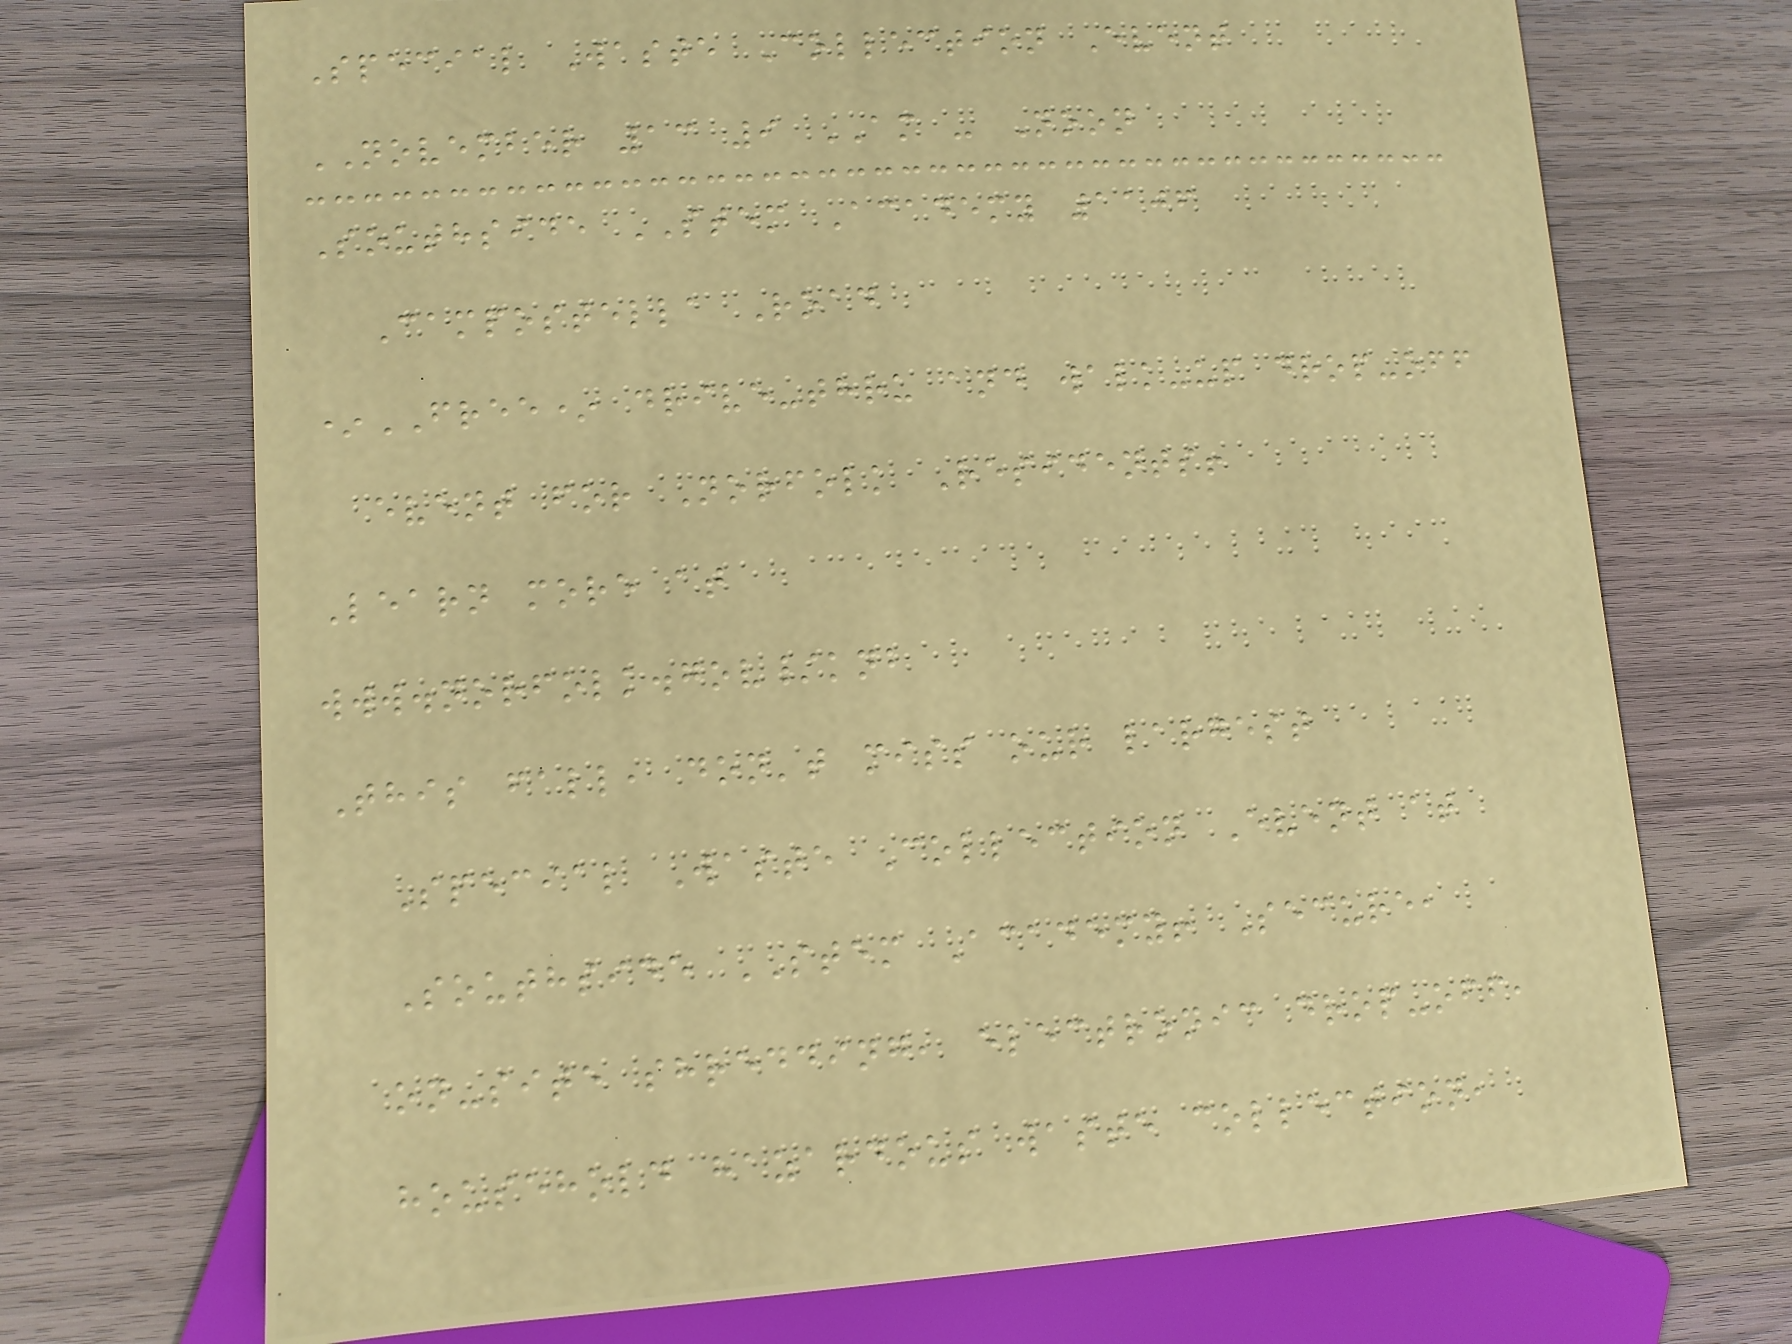Special Waste Collection Event
NOVEMBER 13 9 AM - Noon
Southside STEM Academy 1106
Campostella Road
*FREE* drive-thru and walk-up drop-off
event for Norfolk Residents!
Learn more at
www.norfolk.gov/knb
This fall, don't miss our largest
Special Waste Collection Event at
Southside STEM Academy! Secure,
on-site shredding, electronic drop-off,
household hazardous waste collection,
